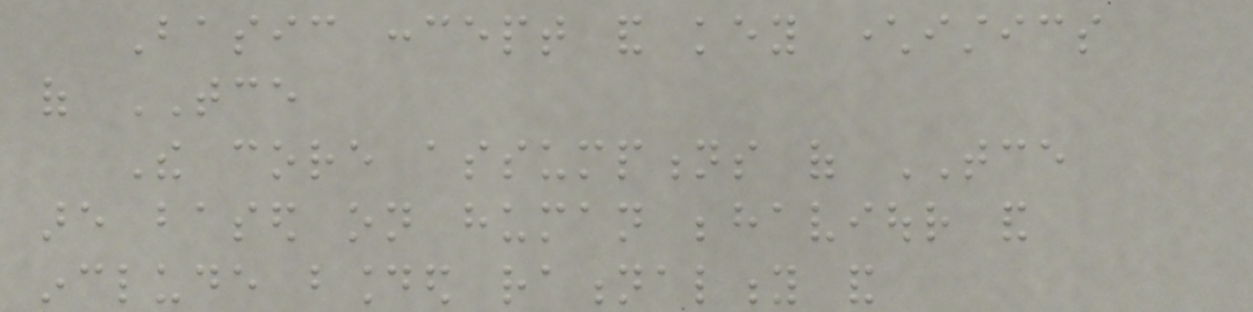Basic concept and key characteristics
of TCE
The core assumptions of TCE
are based on human behaviour and
include bounded rationality and
